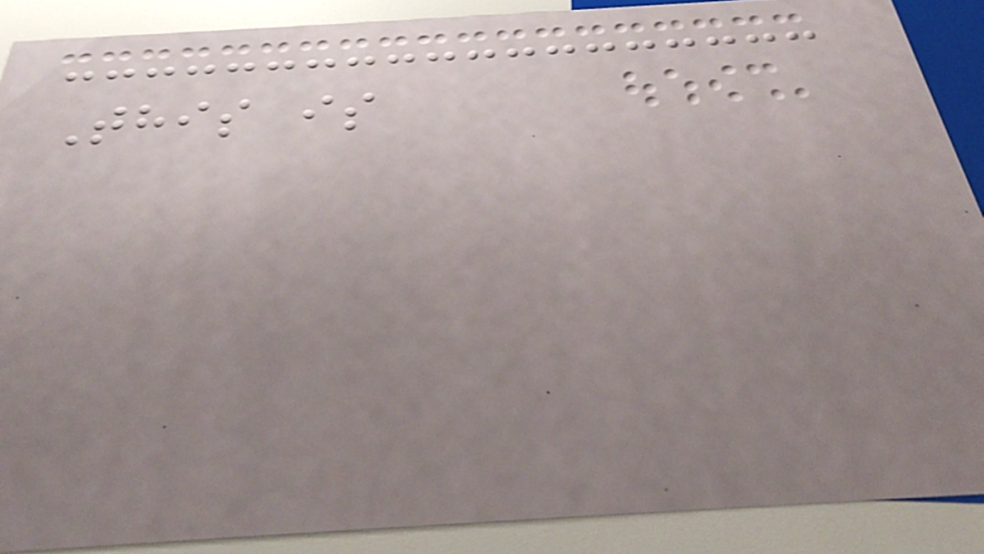This is
